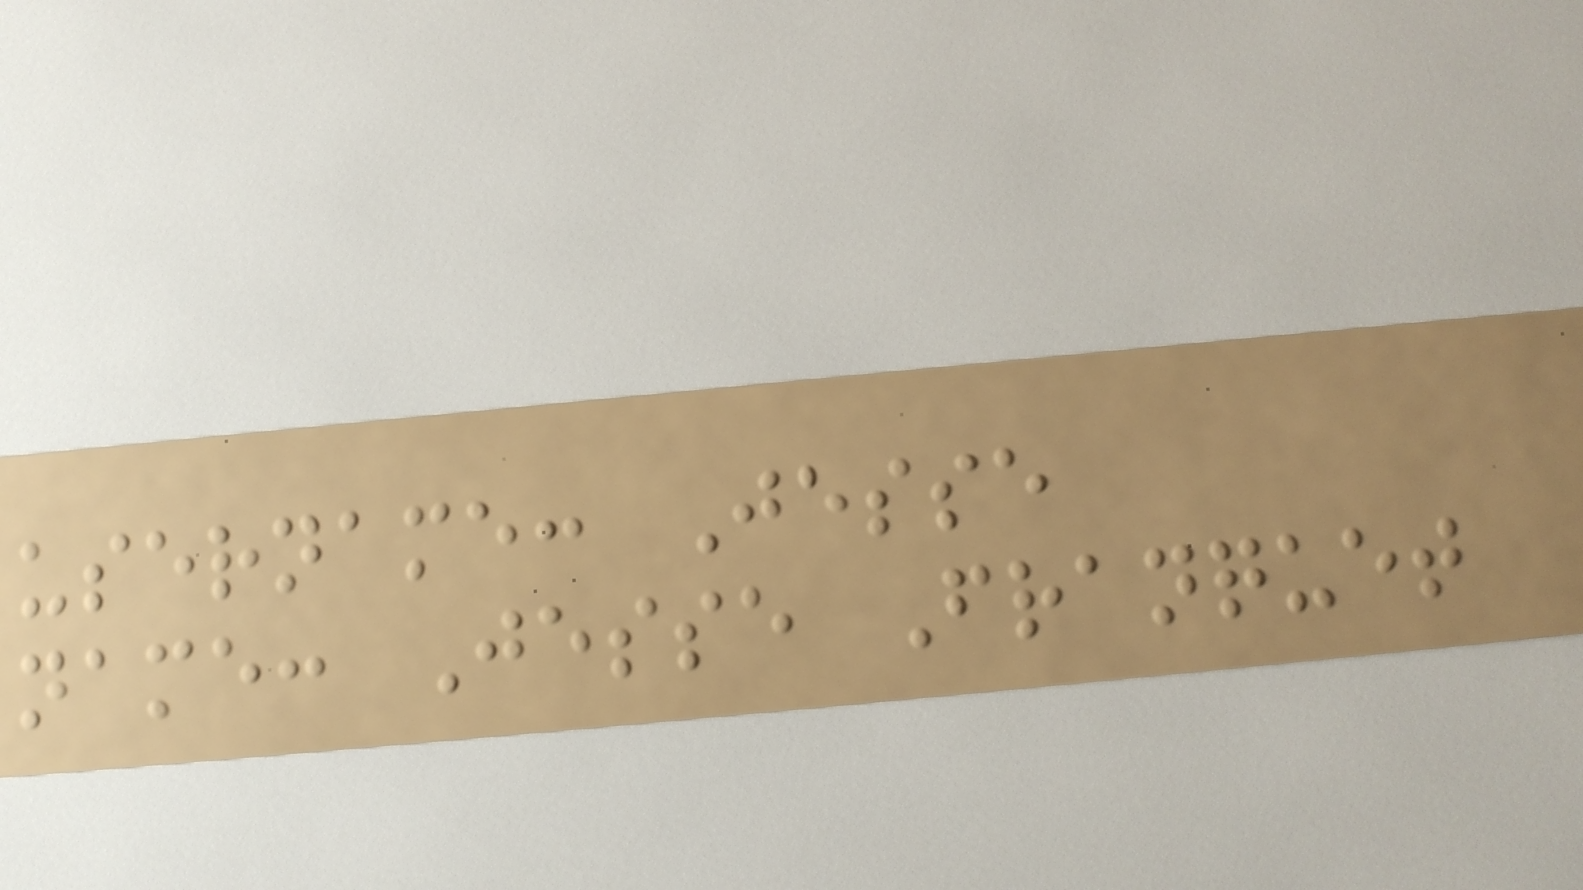username: Jesse
name: Jesse Franquet
